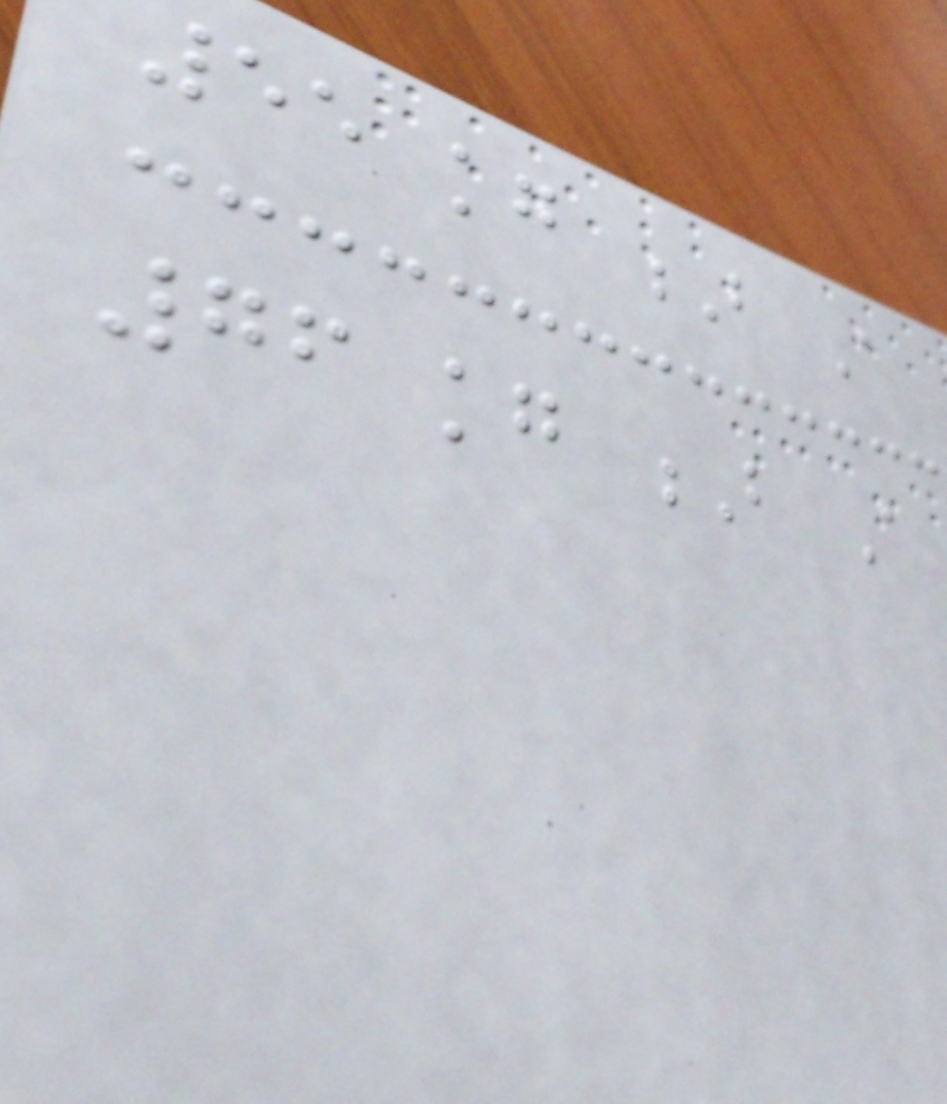55 kg B A
76 kg B A
